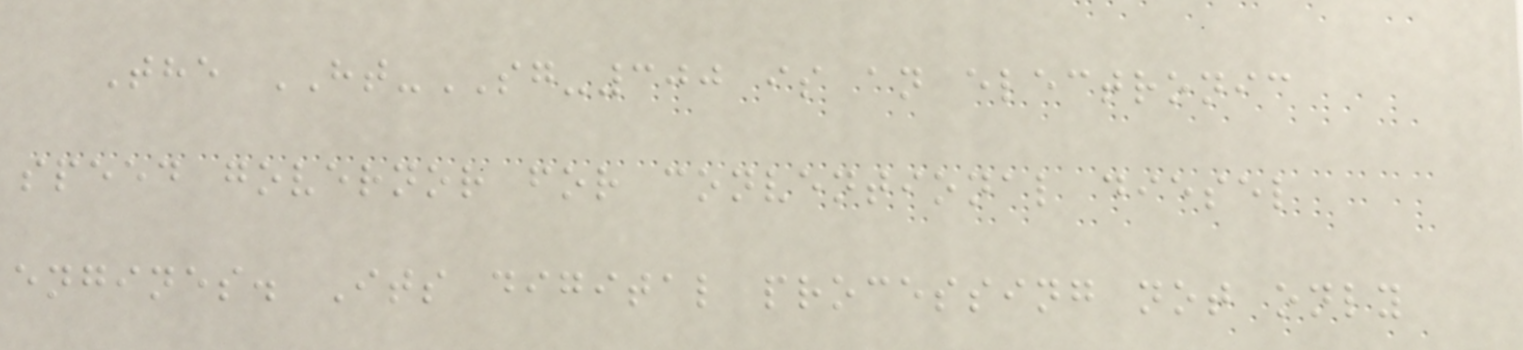The HT-SG-300 is an electronic
speed governor for conventional diesel
engines. Its digital processing not only
